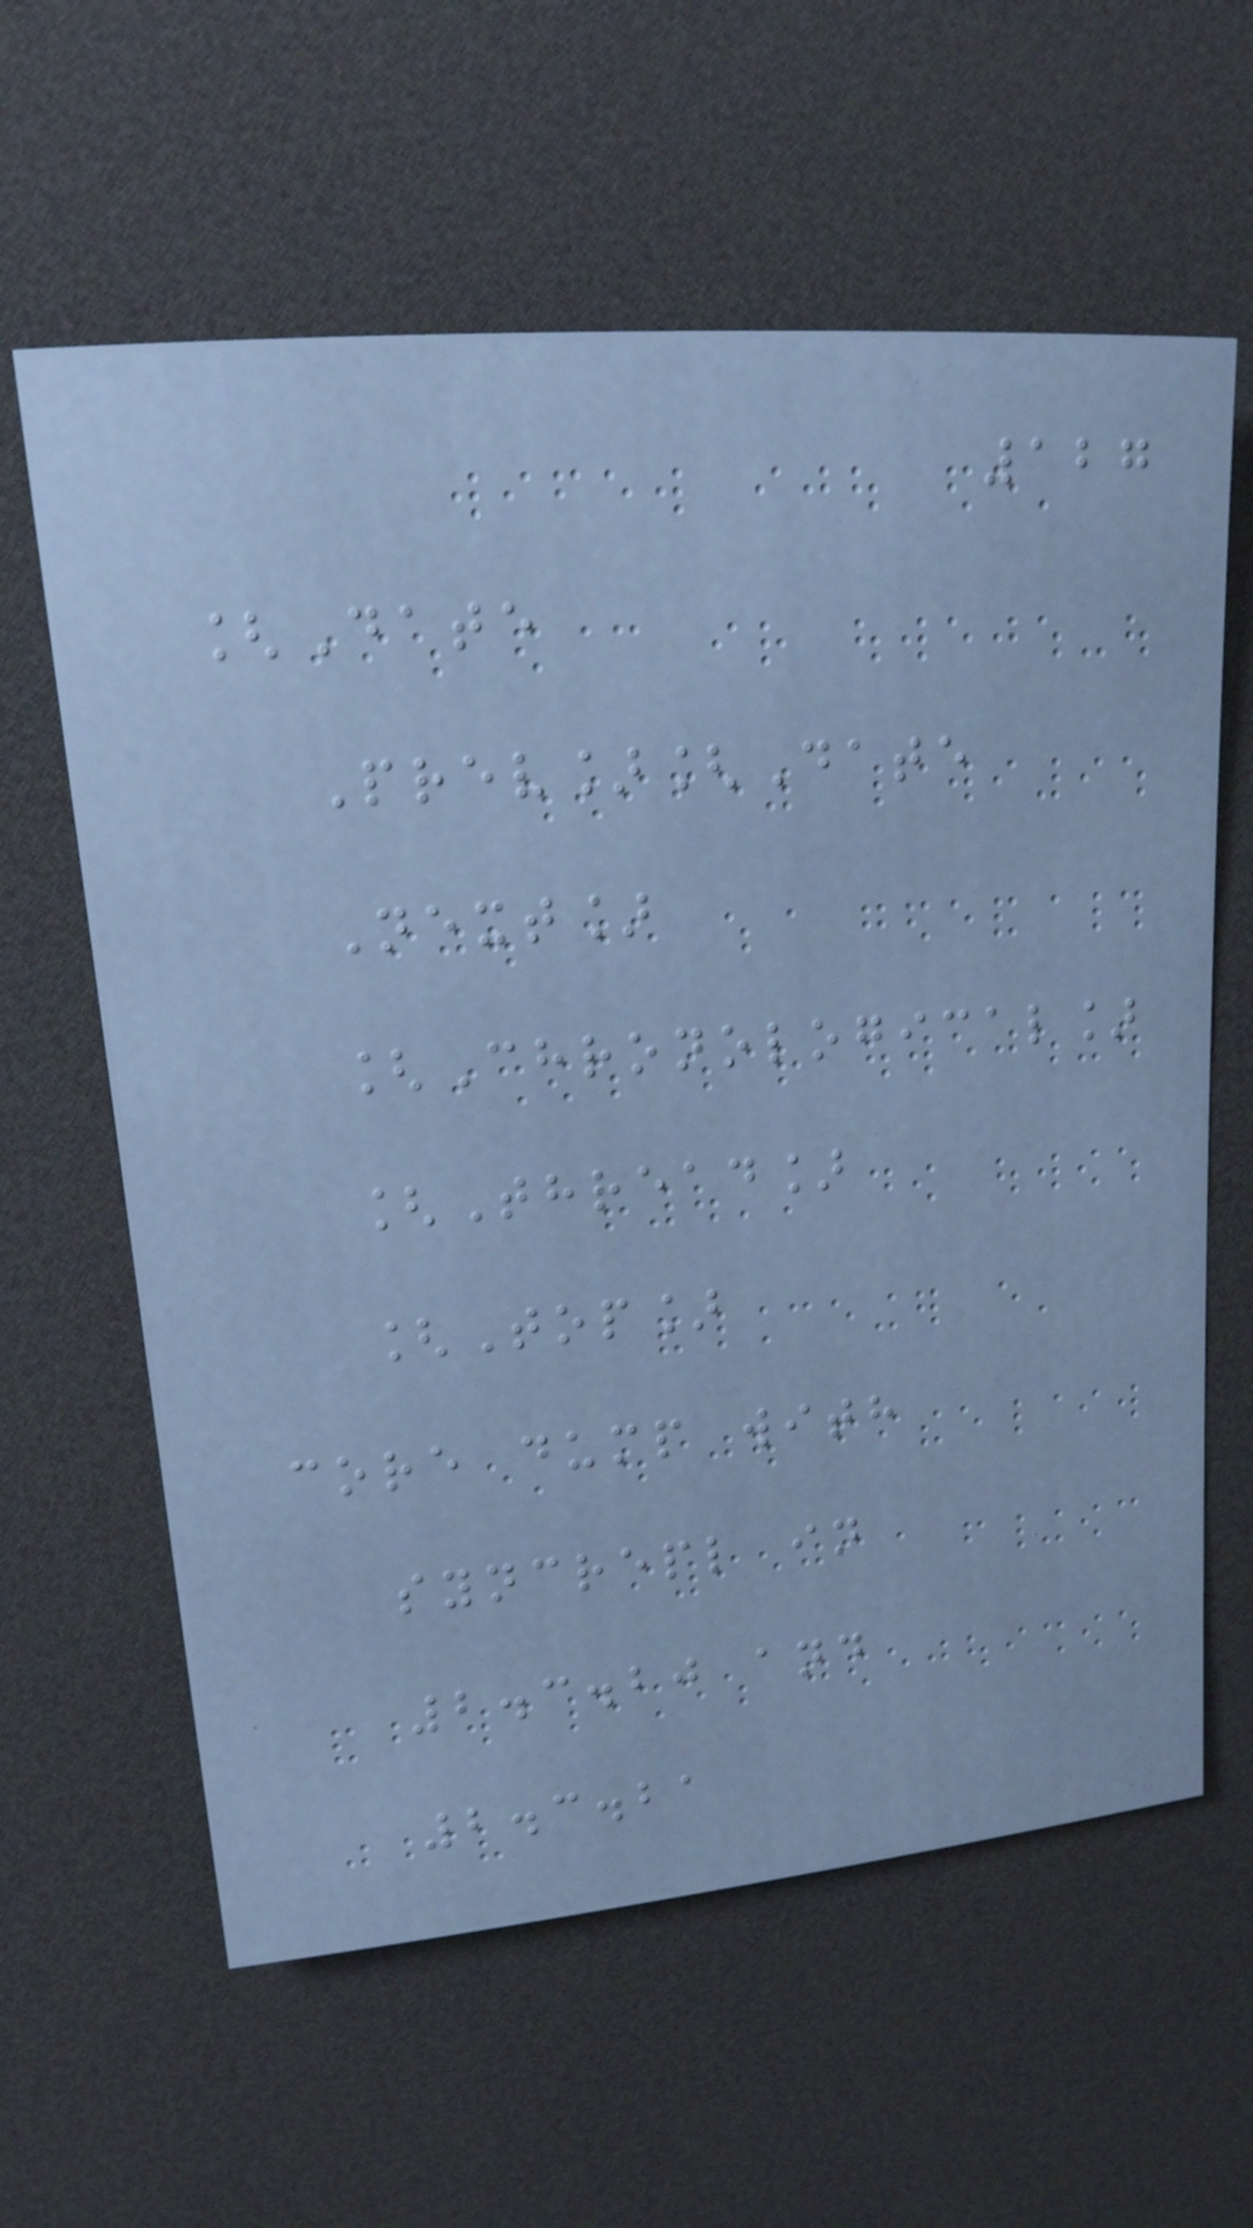127
[Date
Prev][Date
Next]
[Chronological]
[Thread]
[Top]
core dump with
syncrepl in
2.3.20 and
2.3.21
